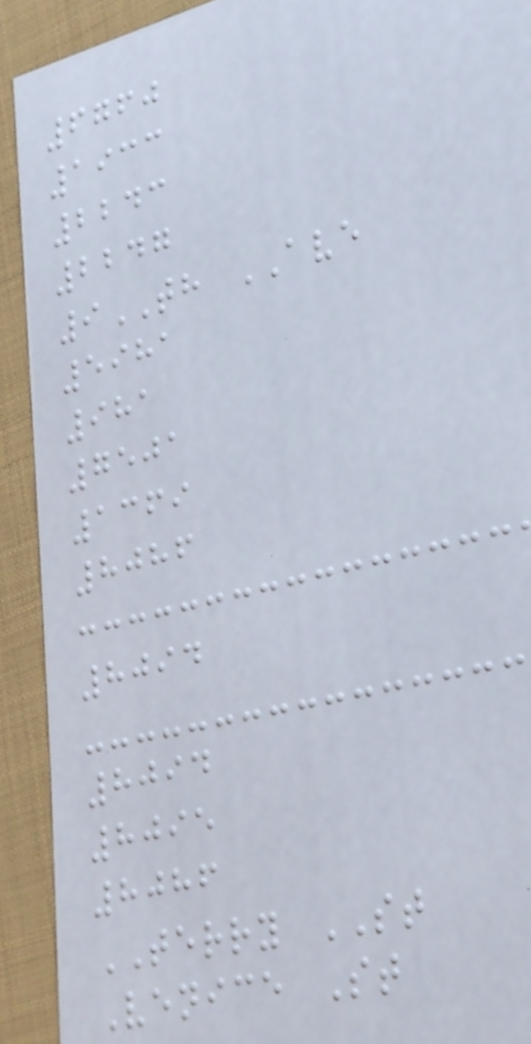6760
1933
2243
2247
9TH AVE
5981
981
7501
1369
8086
8094
8094
8095
8086
TERRY ST
Venice St
